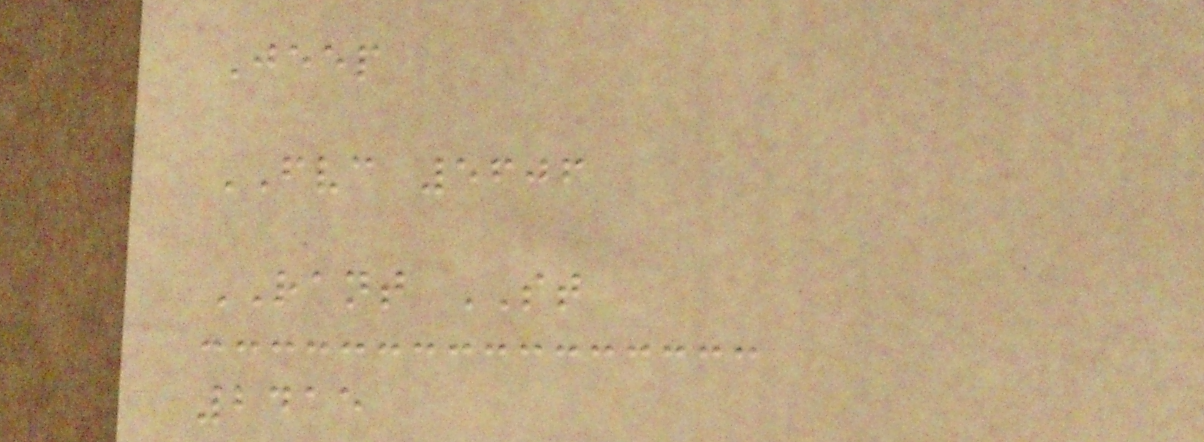Jeep
FVC 5606
RANT ST
2415
